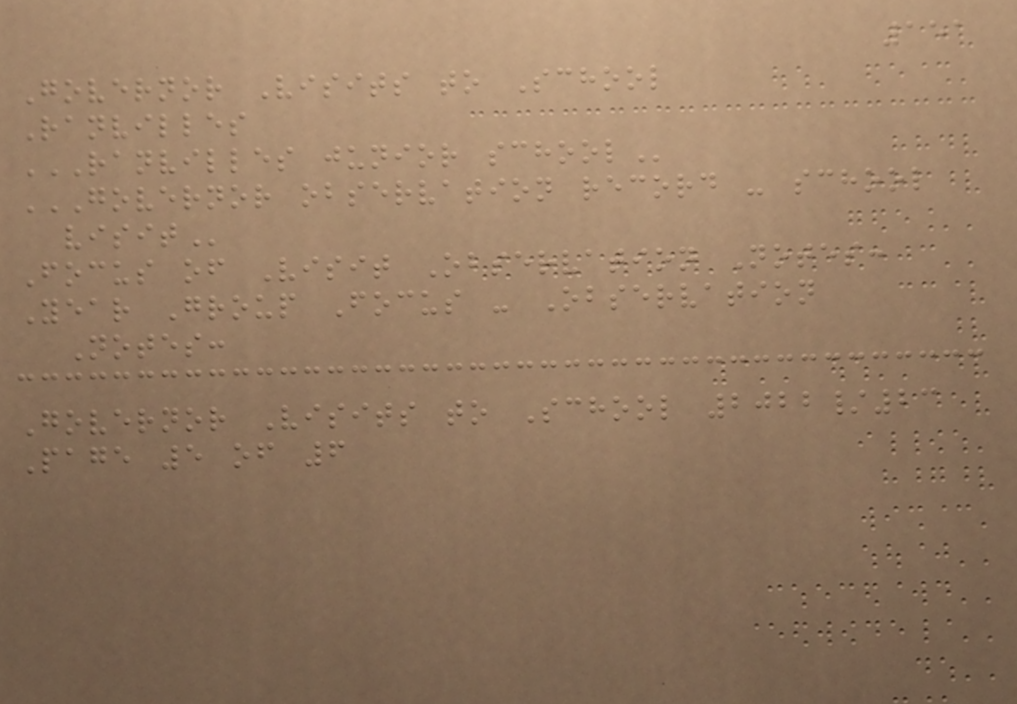151
Governor Visits to School
Ranvilles
RANVILLES JUNIOR SCHOOL
GOVERNOR OBSERVATION RECORD - SCHOOL
VISIT
Focus of Visit Observation Notes:
Year Group Focus - Observation
Notes:
Governor Visits to School 2022/23
Page 5 of 6
